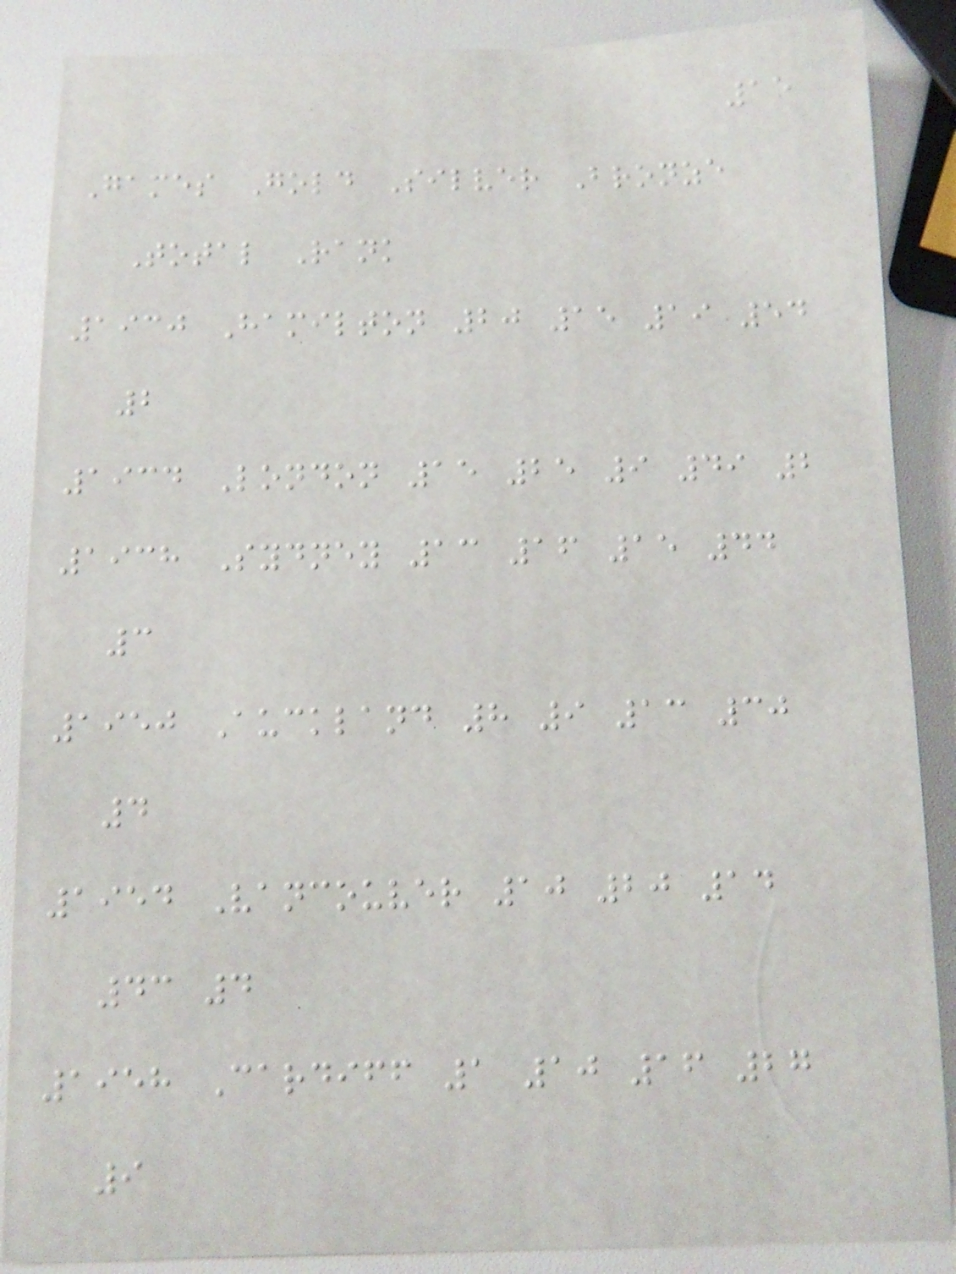15
Games Gold Silver Bronze
Total Rank
1930 Hamilton 20 15 19 54
2
1934 London 15 25 9 49 2
1938 Sydney 13 16 15 44
3
1950 Auckland 8 9 13 30
4
1954 Vancouver 10 20 14
43 4
1958 Cardiff 1 10 16 27
9
